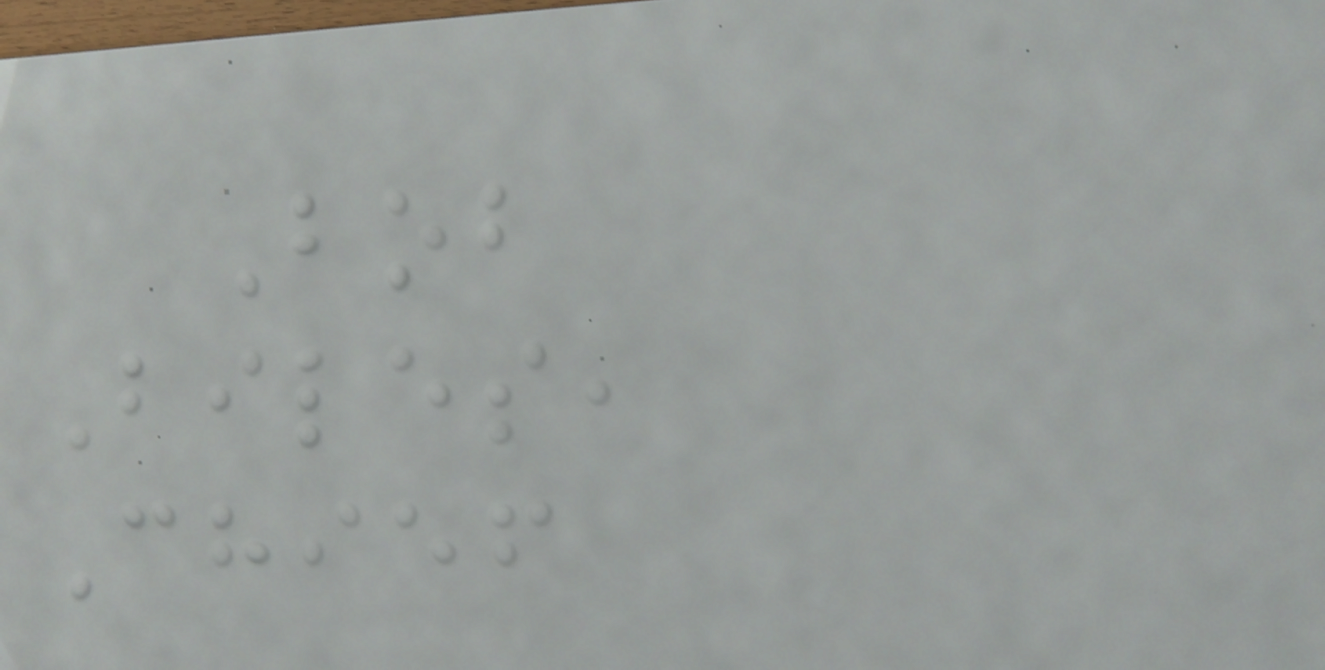Bob
Biles,
Chief
